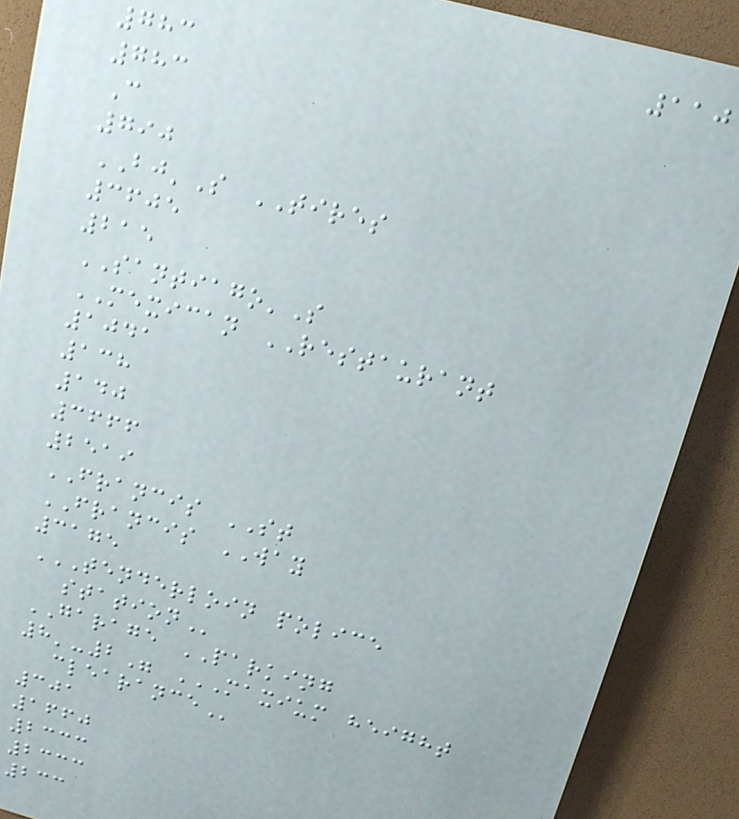110
783
783
C
790
BJ'S TIRES
3605
215
SANTIAGO'S
MEXICAN RESTAURANT
1041
138
140
3666
2519
FRANCIS ST
FRANCIS WAY
3175
TENDERLOIN POLICE
STATION
GARAGE PARKING
8'-2" MAXIUM HEIGHT
CLEARANCE
301
1660
2333
2333
233
